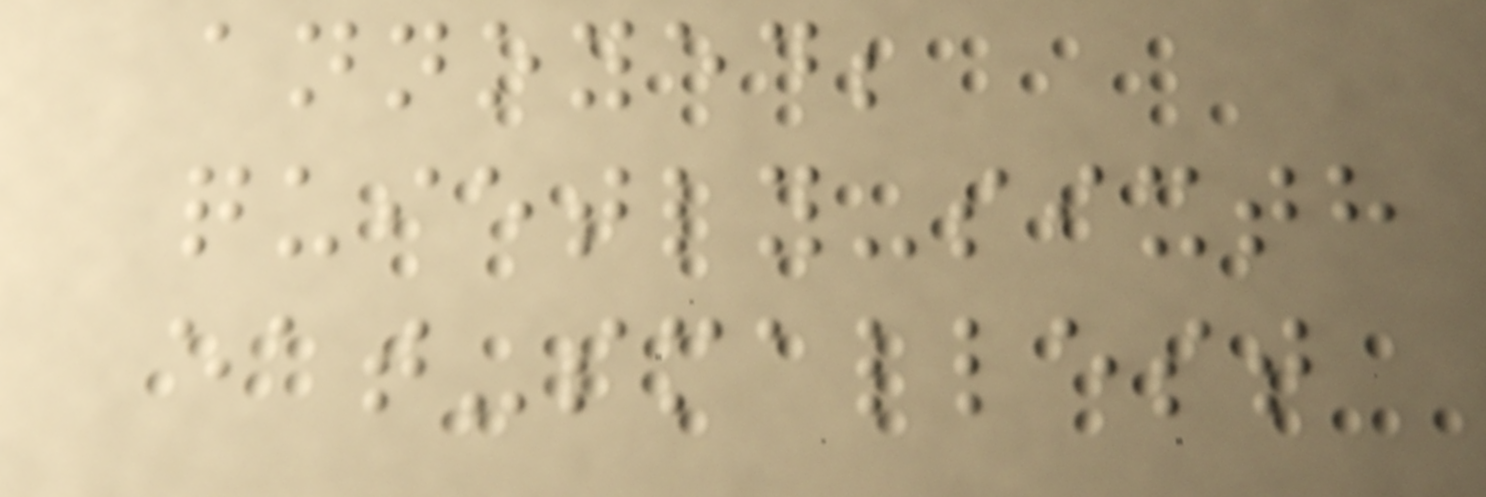annoyed;
quietly-sixth
eat-smallest
